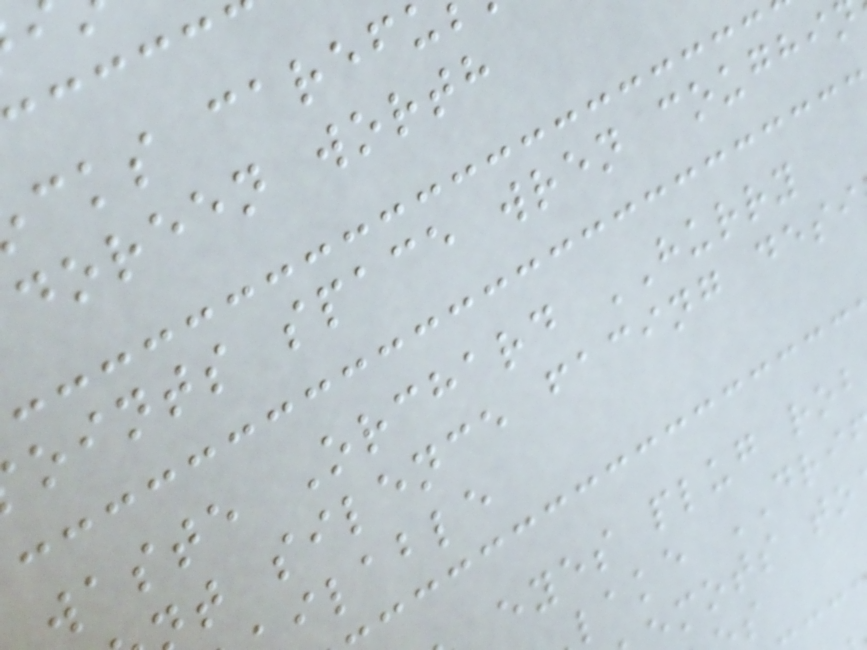cks caref
doreen worth
oints space wren coughi
waste Orchard HURRY
t silence facing desi
ilable
eyes plug rob
lake DRI
